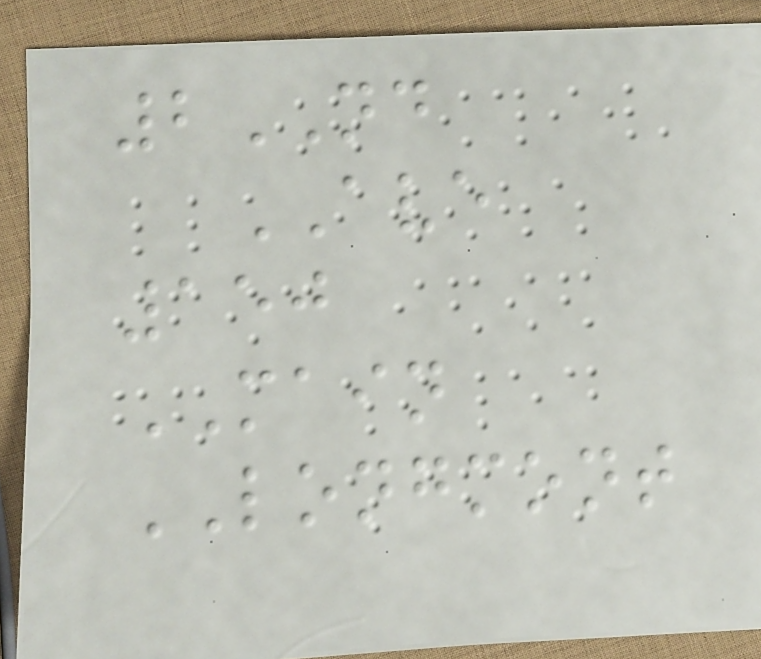2ND
AVE
150
MAIN
LONGMONT
